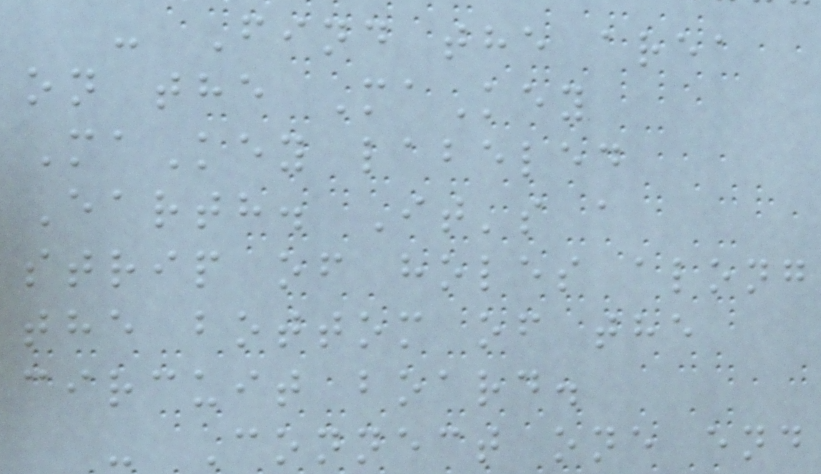- Find the area
on the MaKey
MaKey labeled
Earth. It's a
strip of holes along
the bottom of the
circuit board.
- Connect one end
